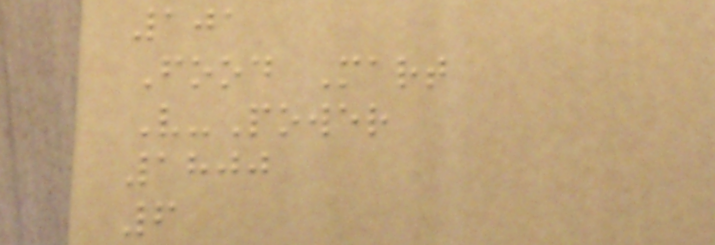101
Food Mart
V-Power
1800
6
